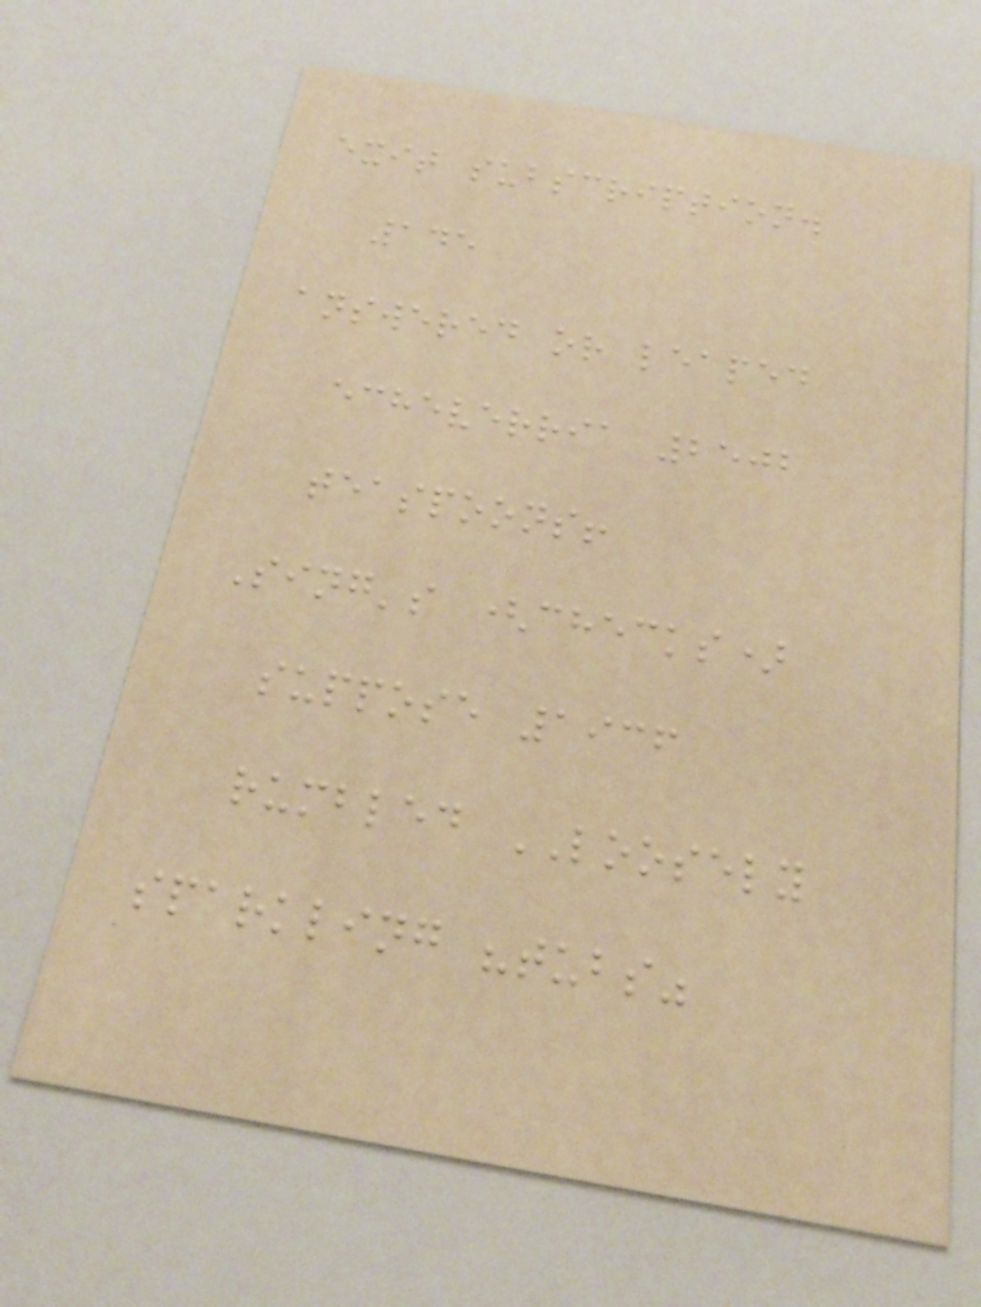exit subscription.
145
answered or leaped
echeverria 2502
teaspoons!
Sing's (checks)
suppose 1936
rumbled LOOSELY
sparkling "tubs"
